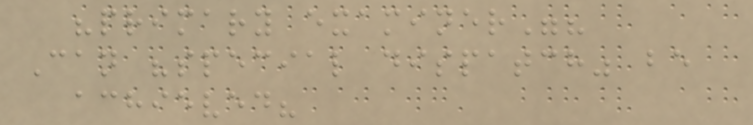"primary examiner"?
Can "special dispatch" be
achieved?
